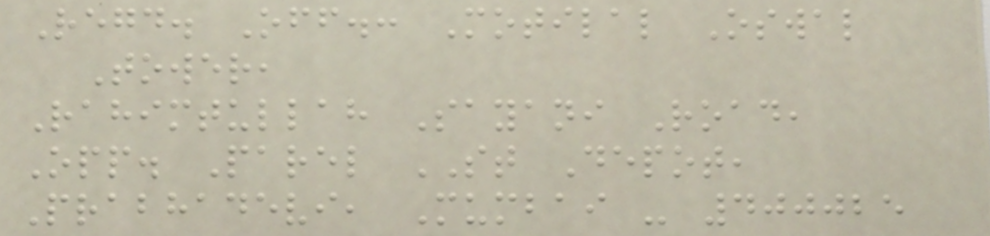Regd. Off.: Motilal Oswal
Tower,
Rahimtullah Sayani Road,
Opp. Parel ST Depot,
Prabhadevi, Mumbai - 400025
